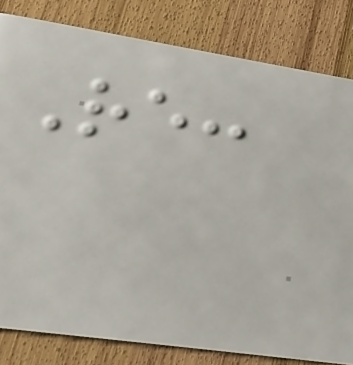Re:
